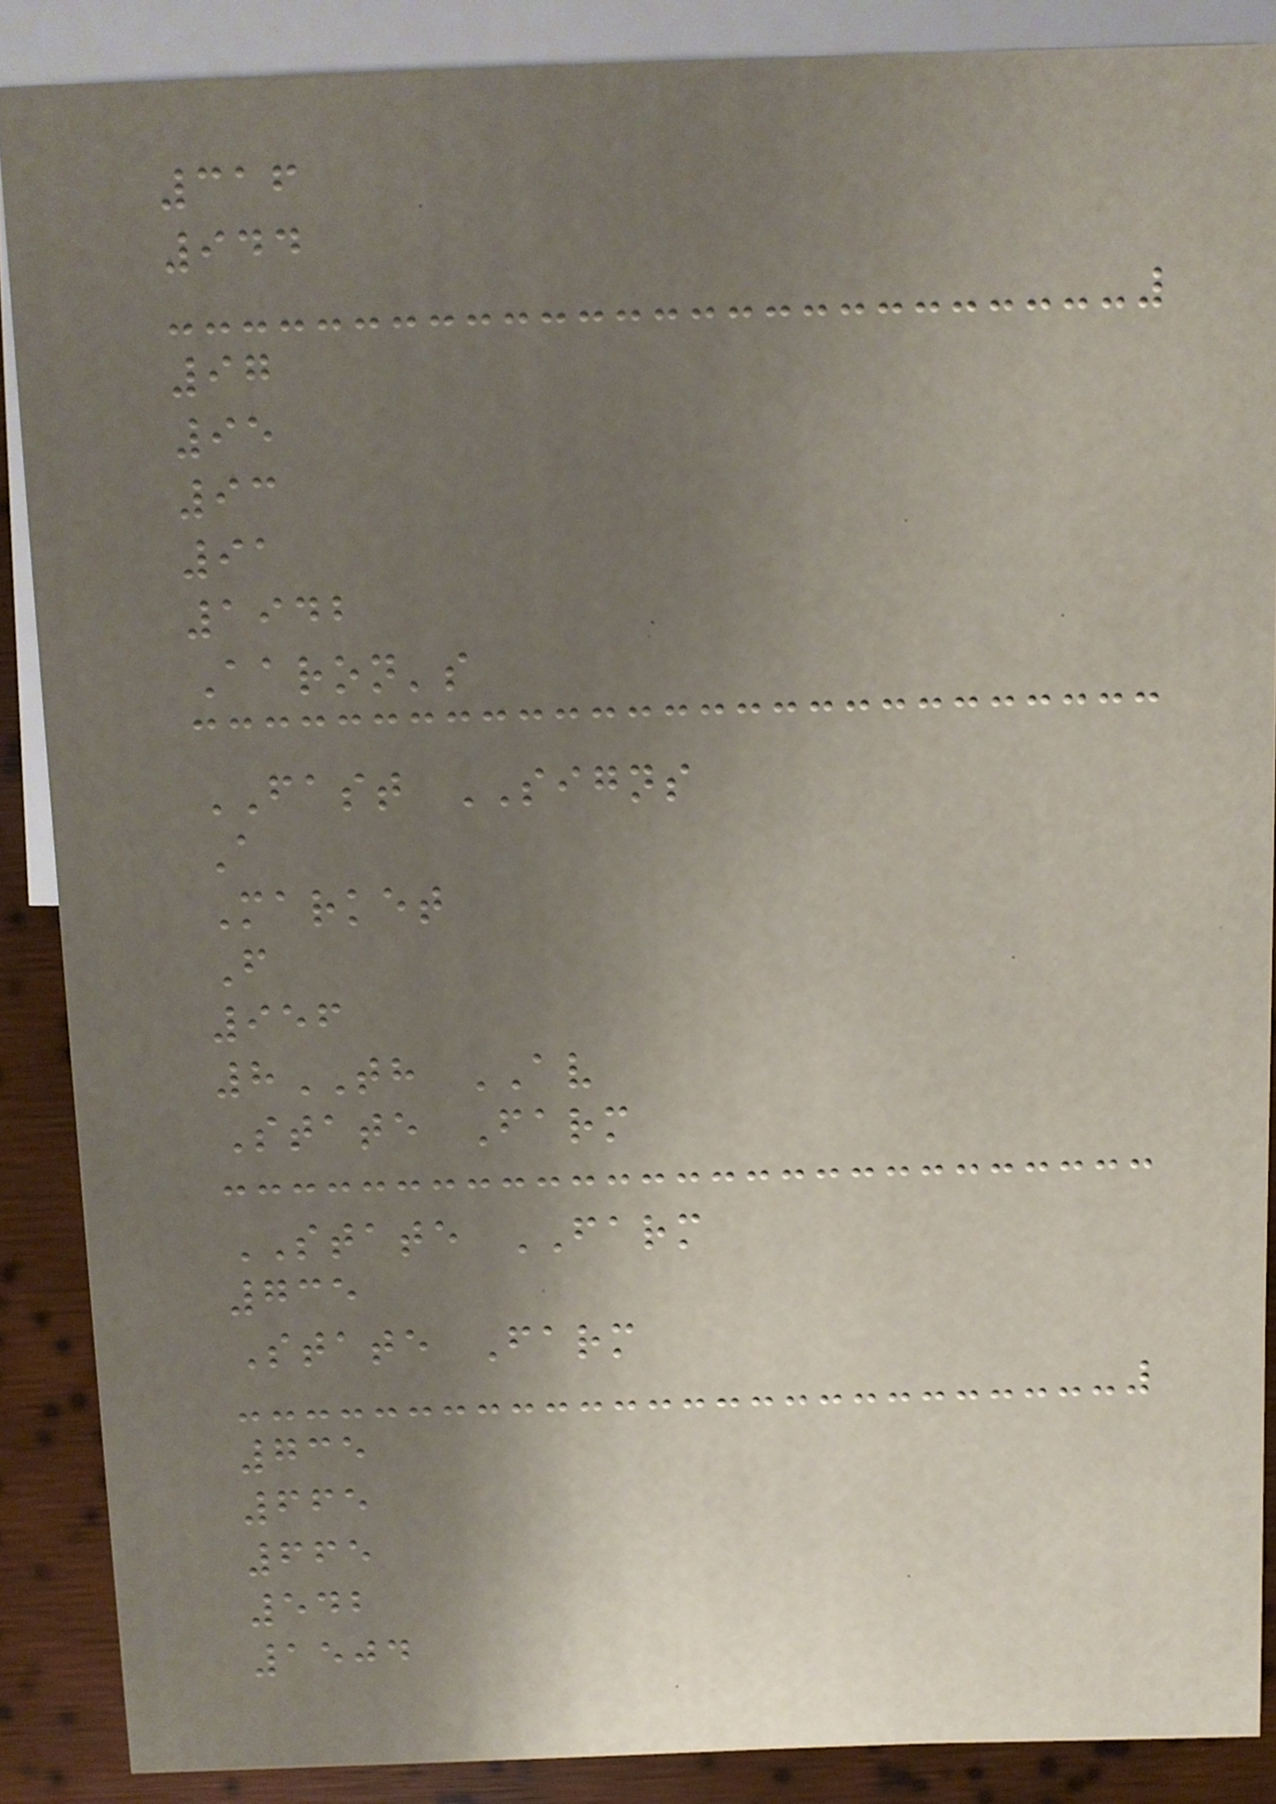316
944
97
95
93
91
1942
Aaron's
FAST SIGNS
A
Market
F
956
8TH AV
State Farm
STATE FARM
735
State Farm
735
665
665
542
1504
